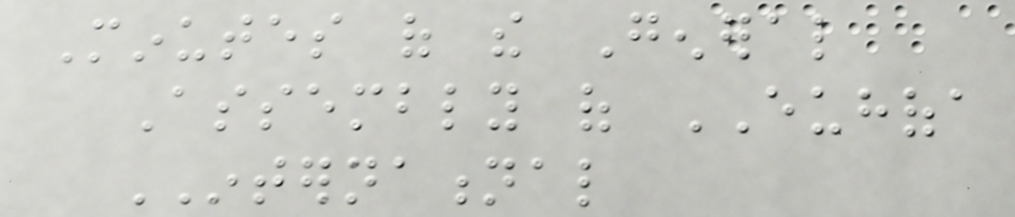Minutes of the General
Assembly of EUHOFA
INTERNATIONAL
